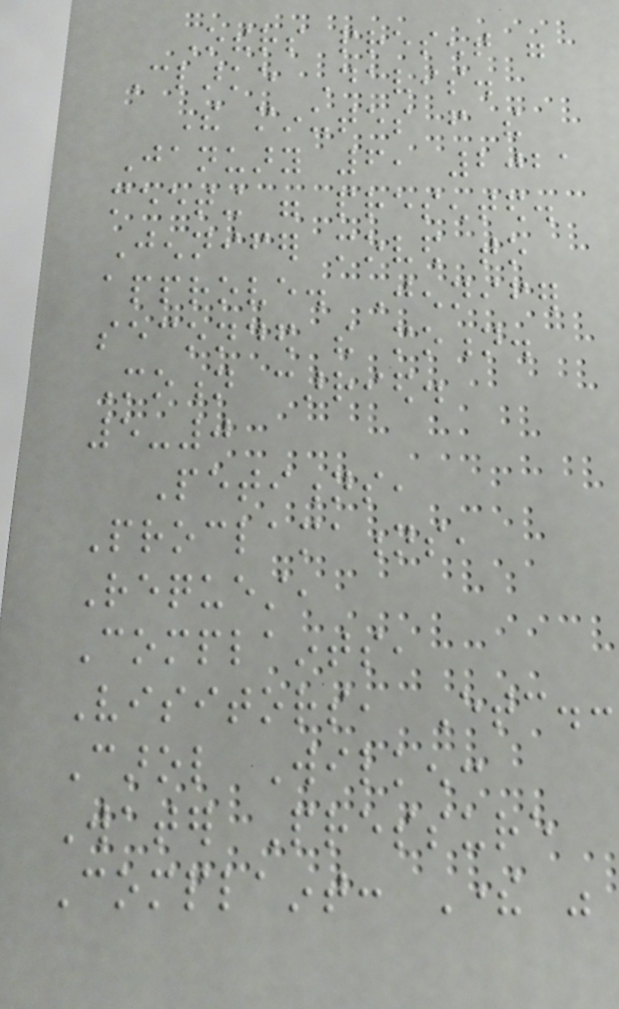Others present were
Clarke Davis.
The minutes from the
January 6, 2021
meeting were presented.
Jennifer moved to
approve. Jennifer
seconded the motion.
Motion carried.
5-0
Petitions,
Proclamations,
Request,
Complaints,
Visitors, Etc.:
Carol Wilken:
Water Pressure
Complaint: There was
